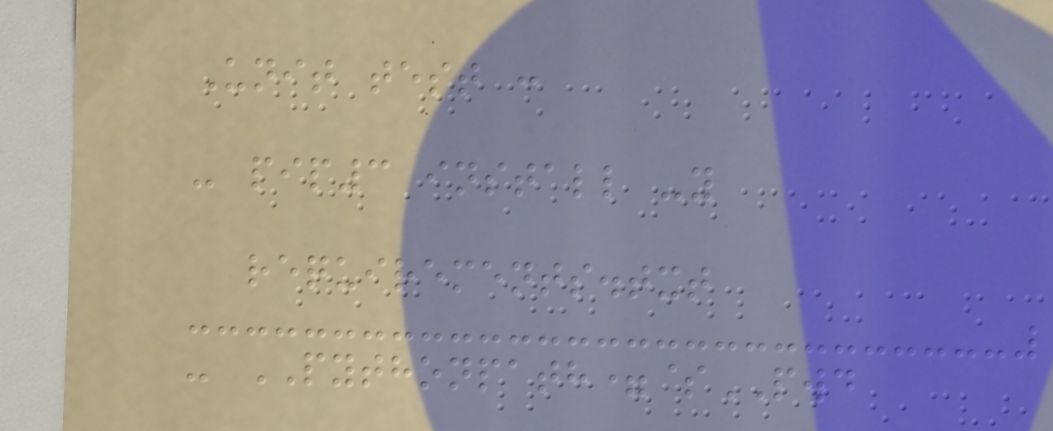Unit test :
- pip3 install -y
requirements.txt
- PYTHONPATH=$PWD
